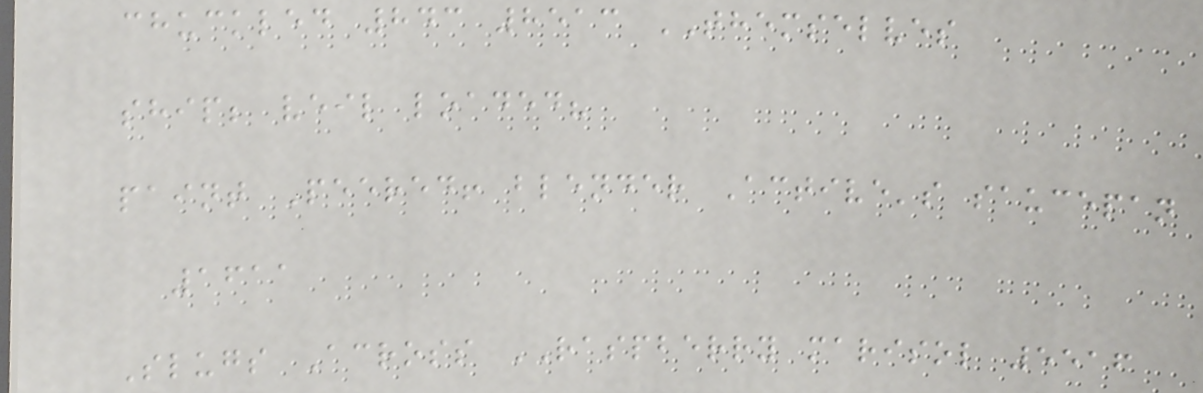chuckled 843 8513 THEMSELVES
ship; veil loaded?
paint Peered! blender Active's saucepan
1611
Slugs Across RASPBERRY marisol 5516
